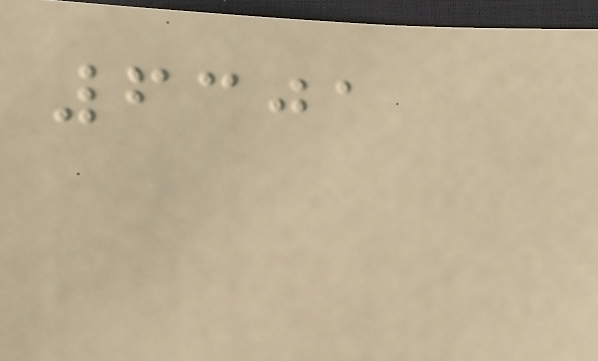6301
